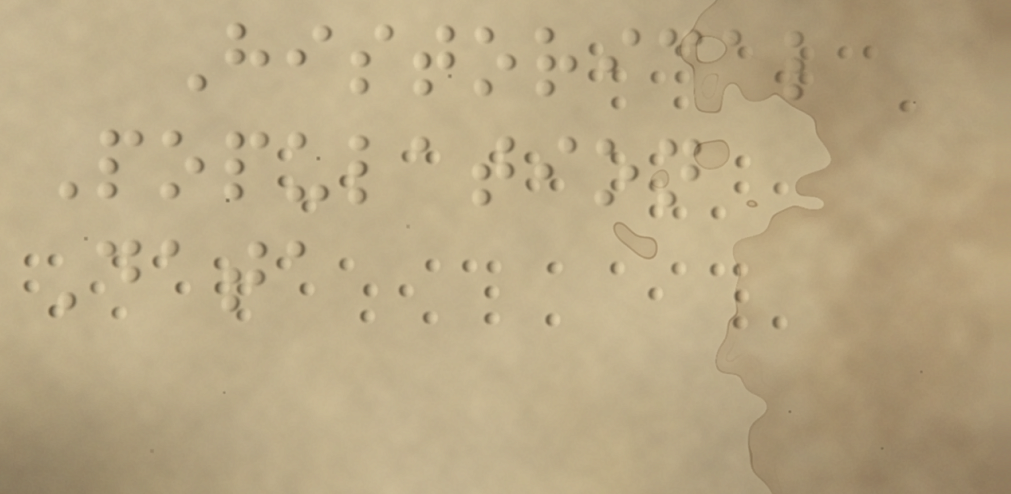Historical
Population
Data
